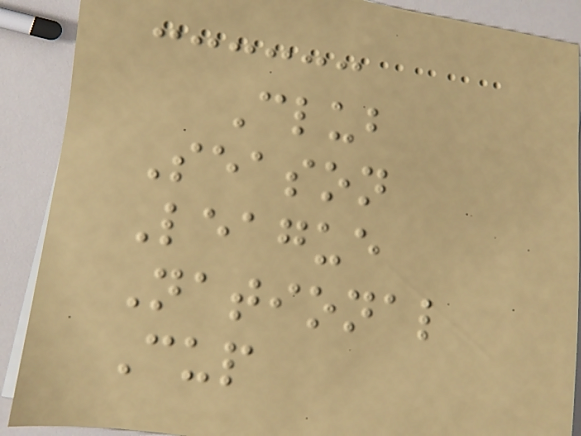Club
Season
League
National
Cup
